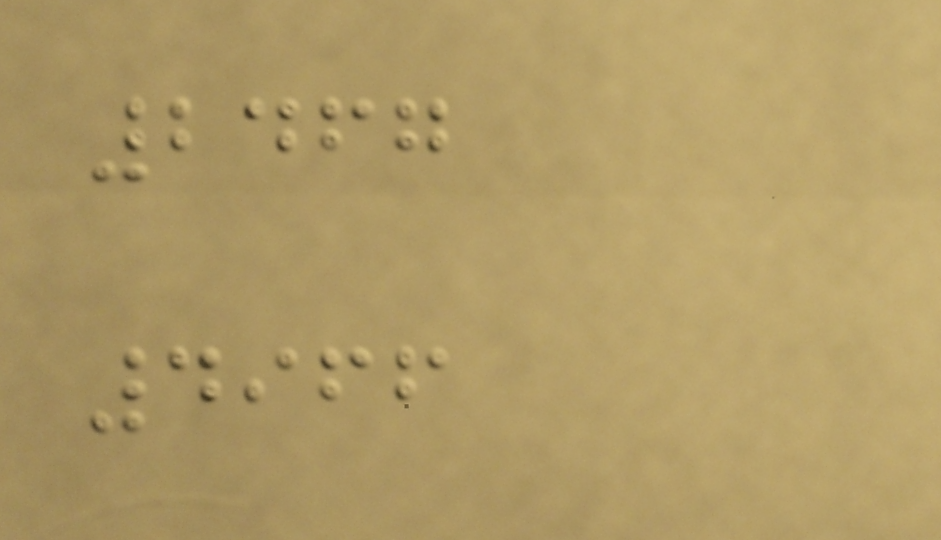2467
4966
